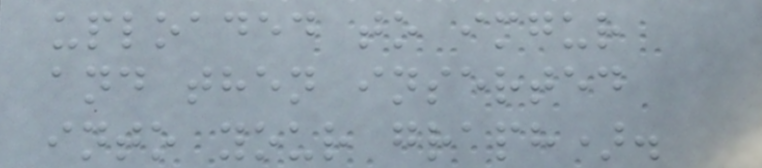uploaded to imgur
and then inserted
into your graph).
